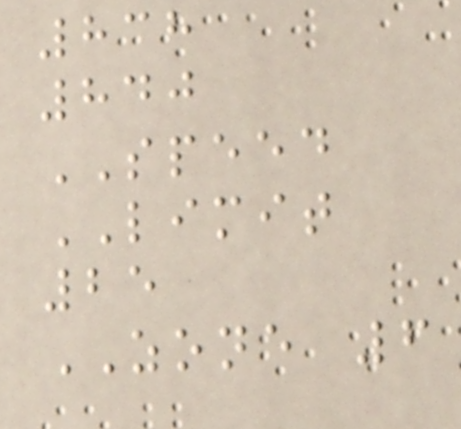838
840
SPEED
LIMIT
25
ZONE 6
